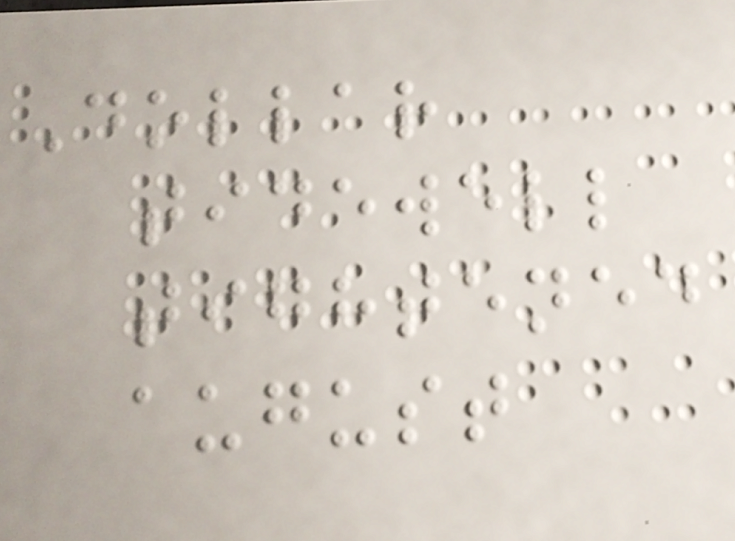Dollar
tidewell
tightened
august
